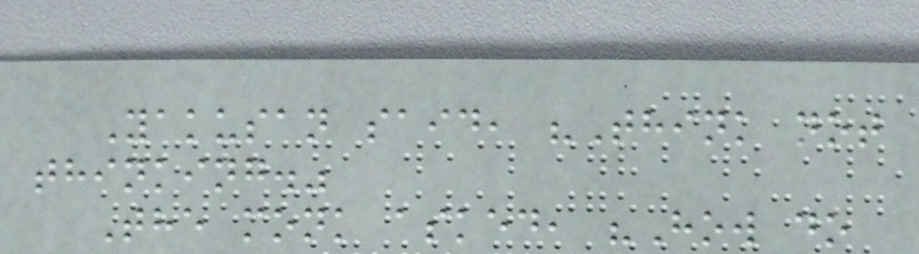Yakusan said, "Think not
thinking."
The monk asked, "How do
